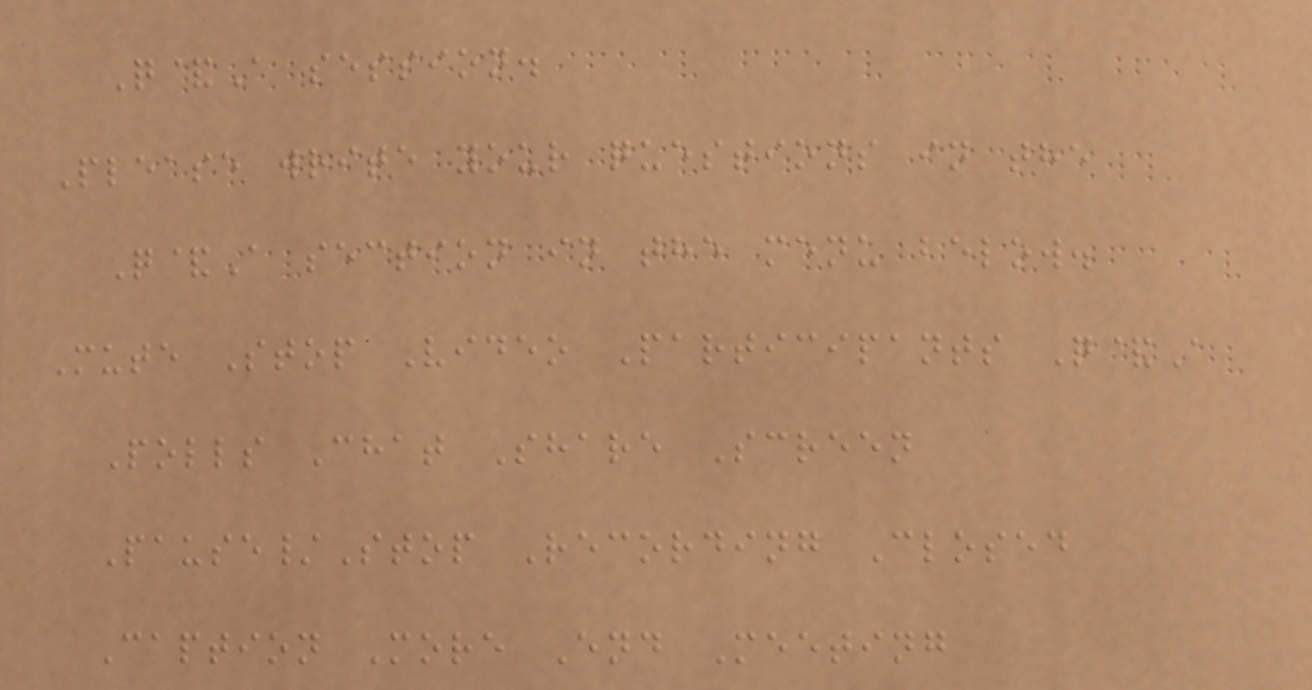Q&A session.
Please write your questions in the
Q&A section in the menu below.
Mute Stop Video Participants Q&A
Polls Chat Share Screen
Pause/Stop Recording Closed
Caption More End Meeting
